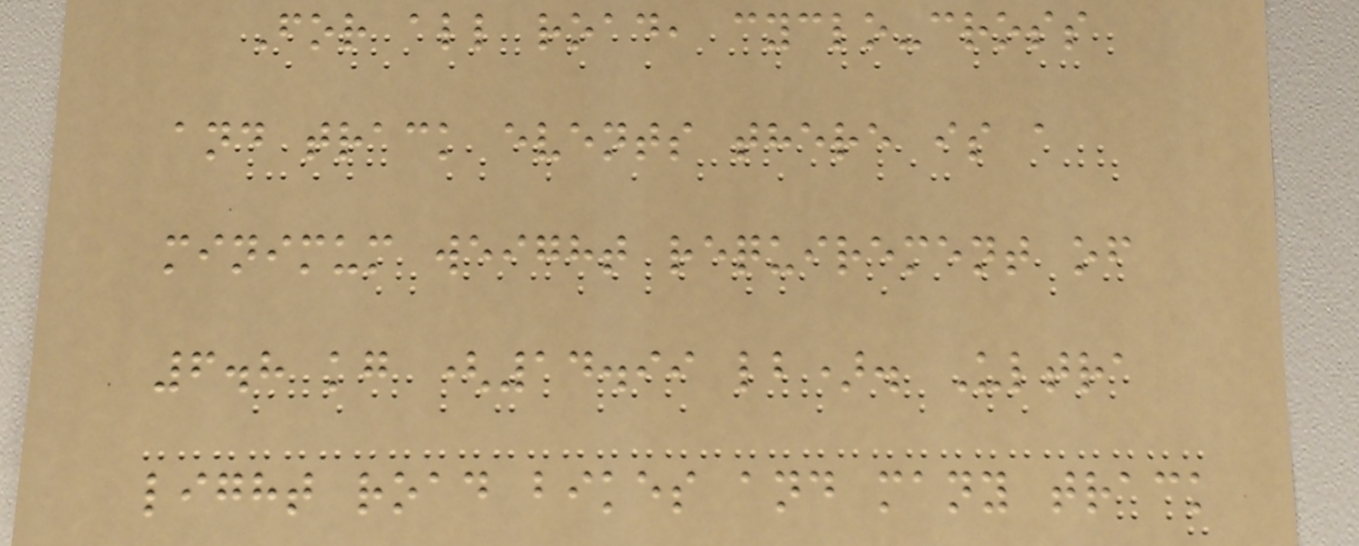For all road, cyclo-cross
and track events there is a
minimum weight requirement of
6.8 kg (14.99 lb). Ultra
light road bikes and many track
